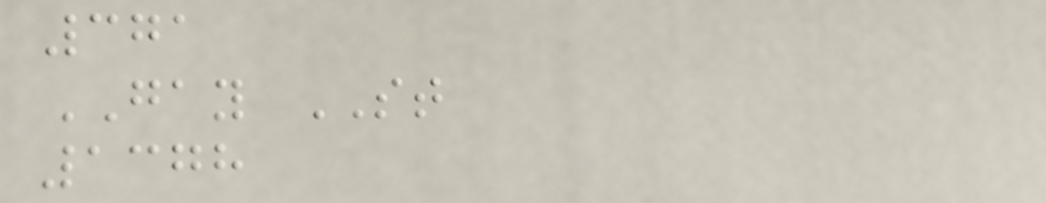371
GAY ST
1378
